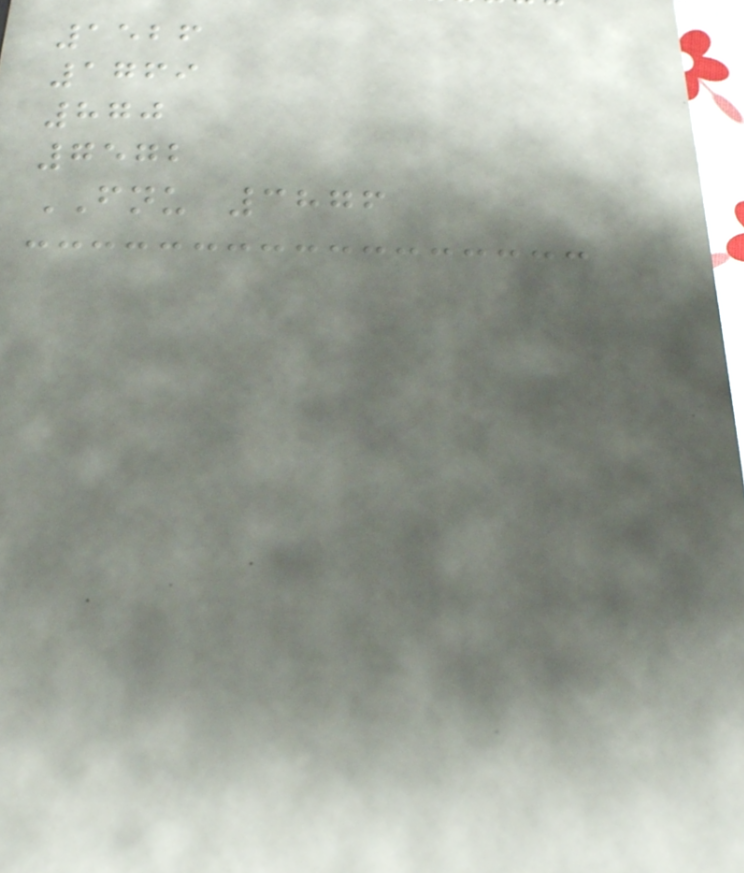1526
1769
870
7572
FNU 3876
